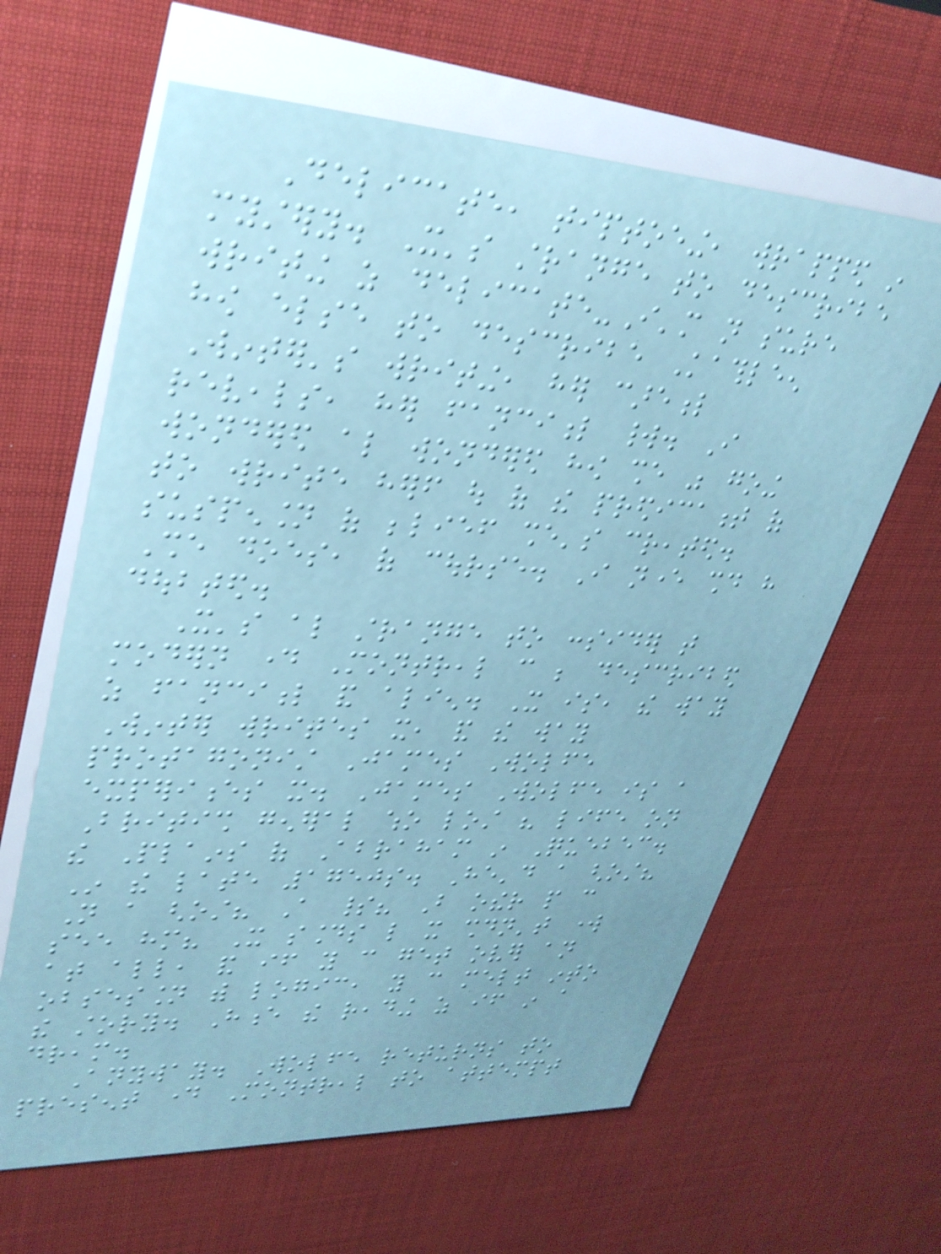Delicate, tiptoeing, wrapped in
mystery. It's strange to describe
writing as delicate-I'm not sure
how else to describe Kathleen
Winter's writing, her careful
reveals, her fanciful world. I
wondered also wondered how she was going
to write herself out of the predicament of
suspension of belief she's created.
She does, of course. I never should have
doubted.
It's also strange to consider that
modern day Montreal can be described
as fanciful and alien. It is, the way
Winter writes it, and the way
protagonist James Wolfe
experiences it. James Wolfe is a
British general who lost his life on
the Plains of Abraham in Quebec.
In the late 1750s. He'd a ghost?
Not a ghost? A spirit? But other people can
see him? It sounds like it shouldn't work
at all, and if you can get over an
obsession with logic, you can melt into
the story. Hence the reading as if in a
dream.
Anyway. Wolfe returns to
present day Montreal to attempt
